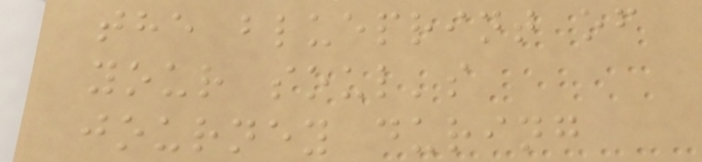the blueprint of
your soul's
journey during
